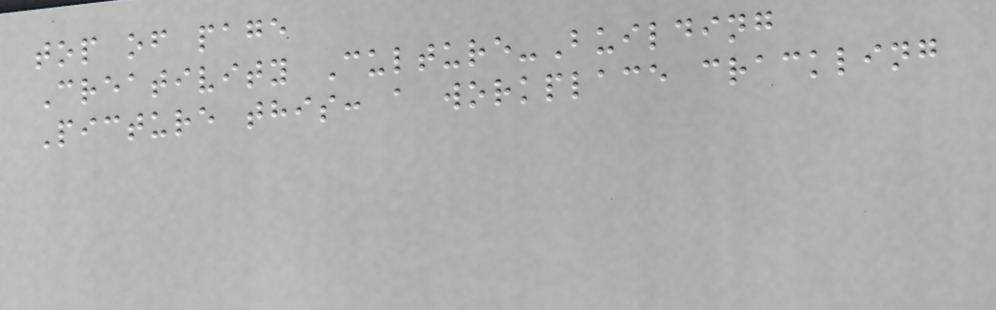top of page
Creativity Culture-Building
Picture this: a workplace crackling
